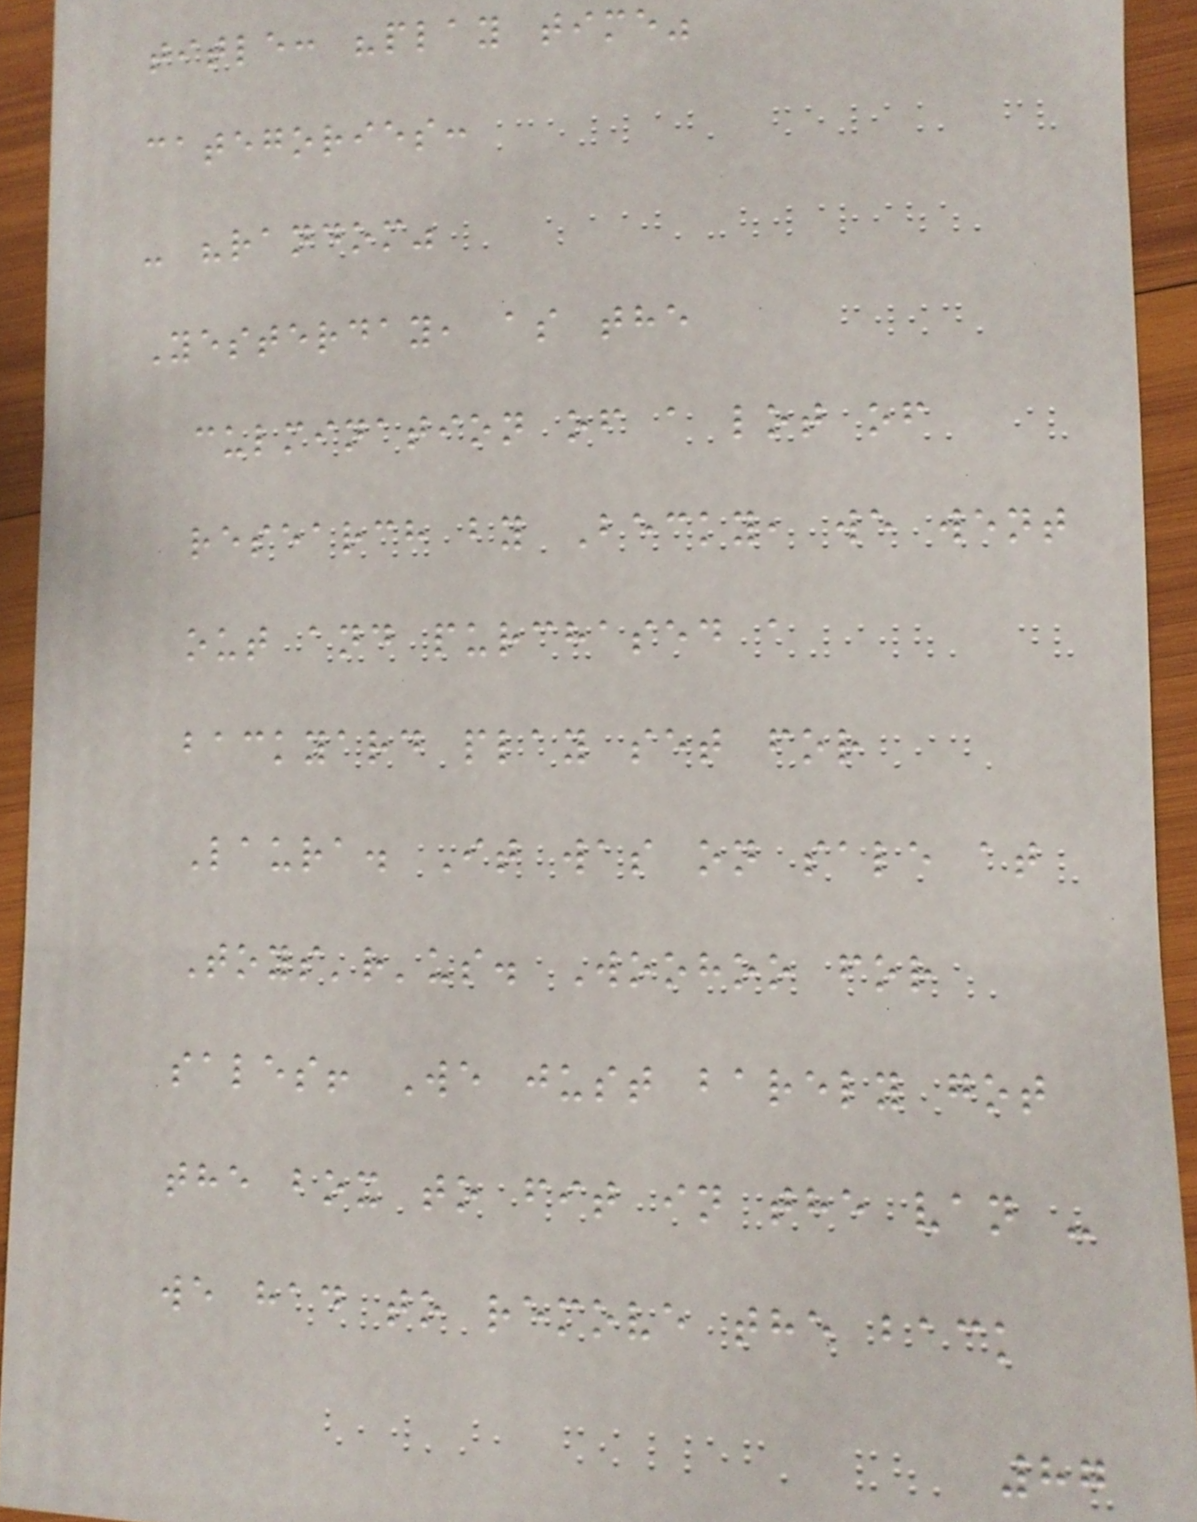title: "play time"
categories:
- "random"
Yesterday, as the
culmination of a lot of
research by Becky, we went
out and purchased a
backyard play set for
Laura. It was on sale at
Toys'r'us. Woohoo for
sales! We just barely got
the box to fit in the van -
we had to remove the back
87
